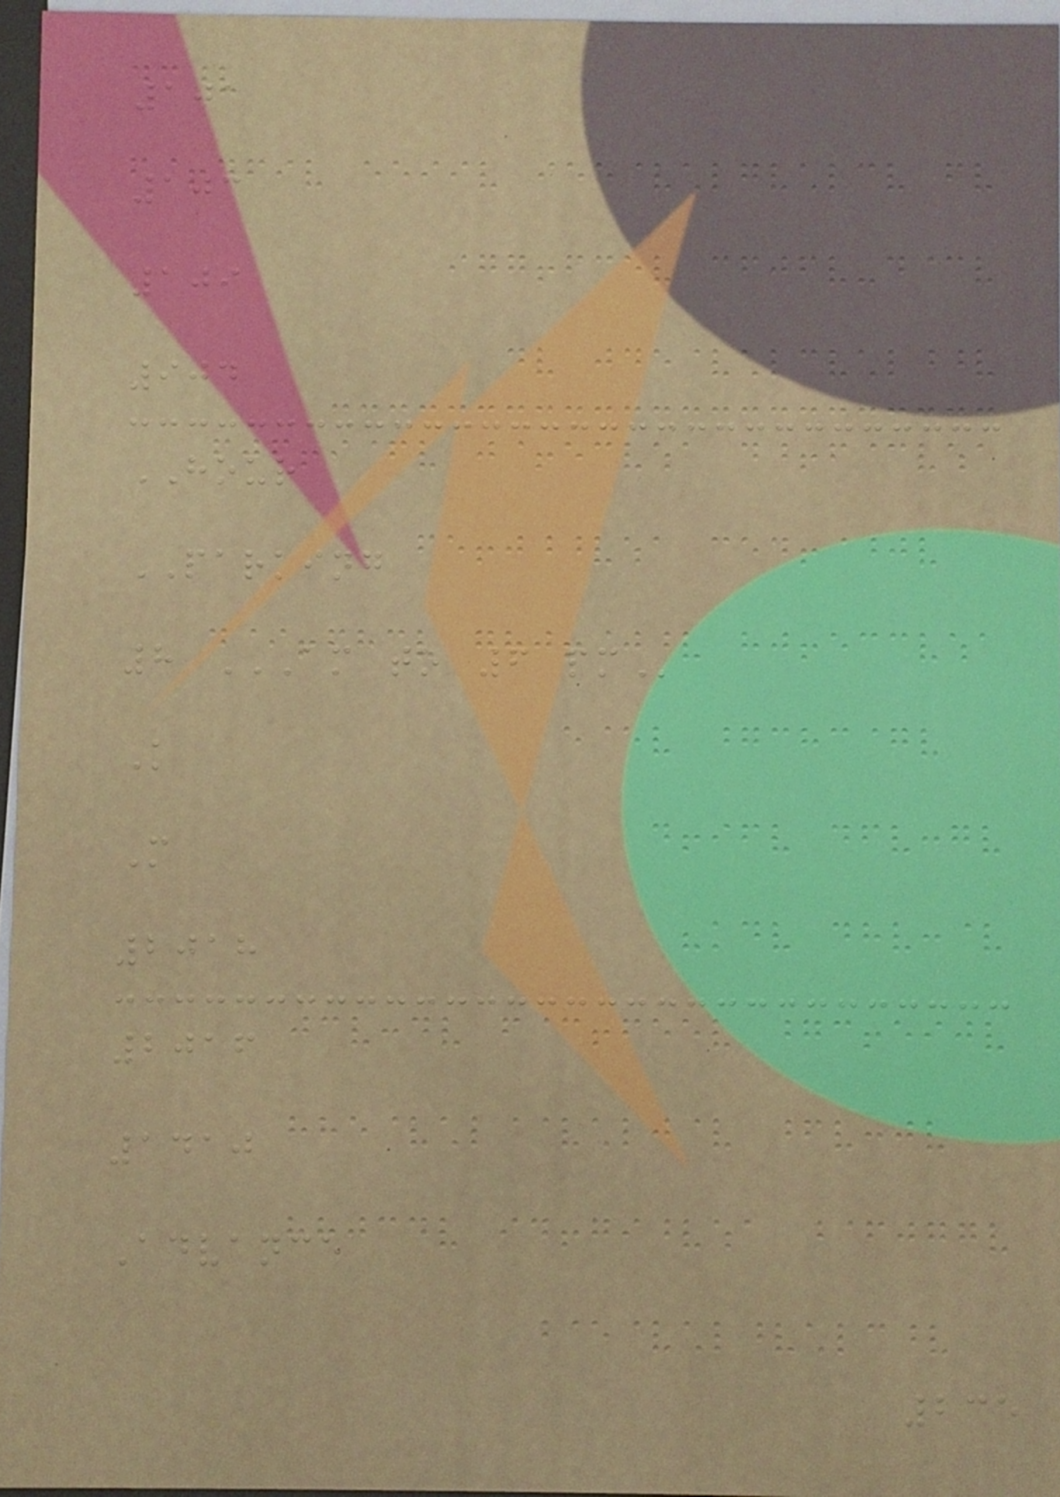101
103
109
904
HOUR
PARKING
8 AM TO 6 PM
K
M
2018
2016
1410
Advance
235
